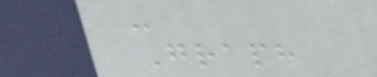-
Graph
